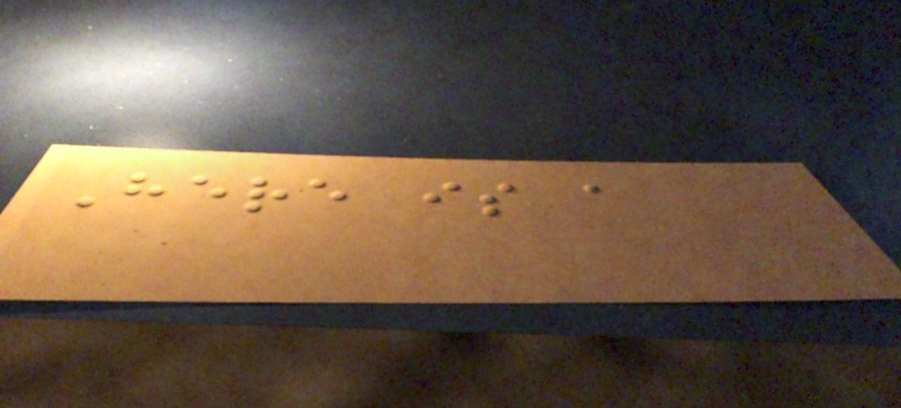Here is a
